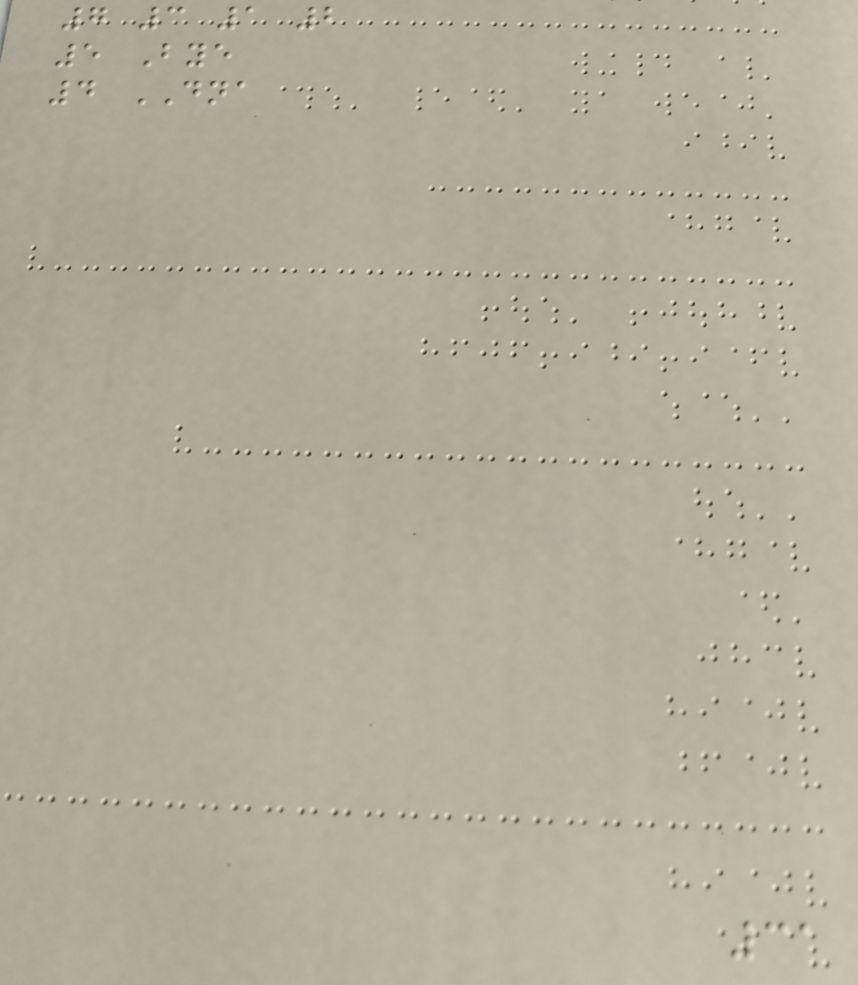7 3 1 2
5 Bye
4 DNA
31
